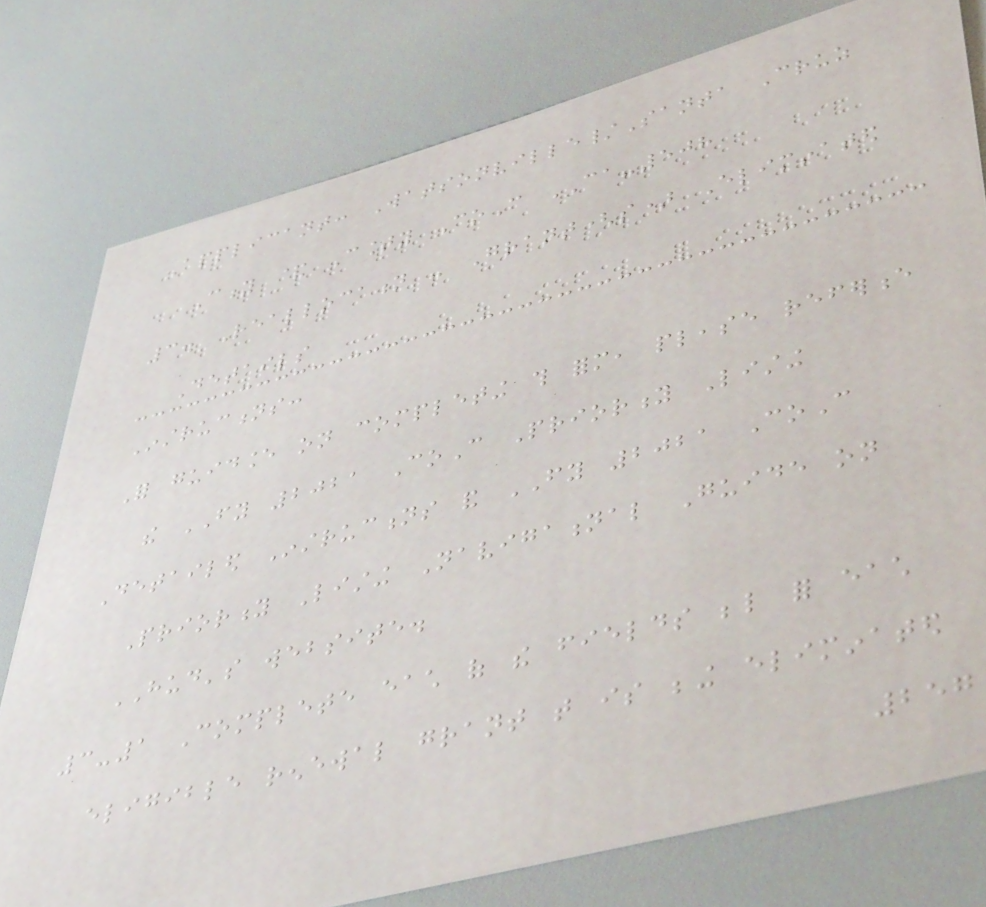Applicant: Watsonville/Santa Cruz
City & County CoC CA-508
3. Reallocation - Grant(s) Eliminated
Details
Instructions:
For guidance on completing this form, please reference
the FY 2021 CoC Priority Listing
Detailed Instructions and FY 2021 CoC
Priority Listing Navigational Guide on
HUD's website.
3-1 Complete each of the fields below for each
eligible renewal grant that is being eliminated
257
